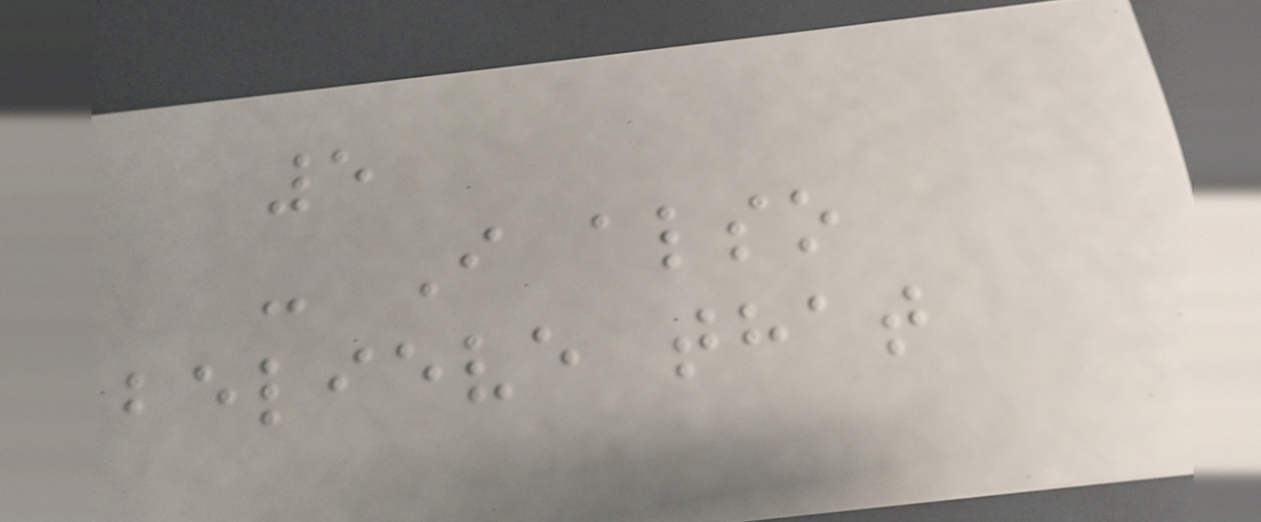5
- I also
believe that
